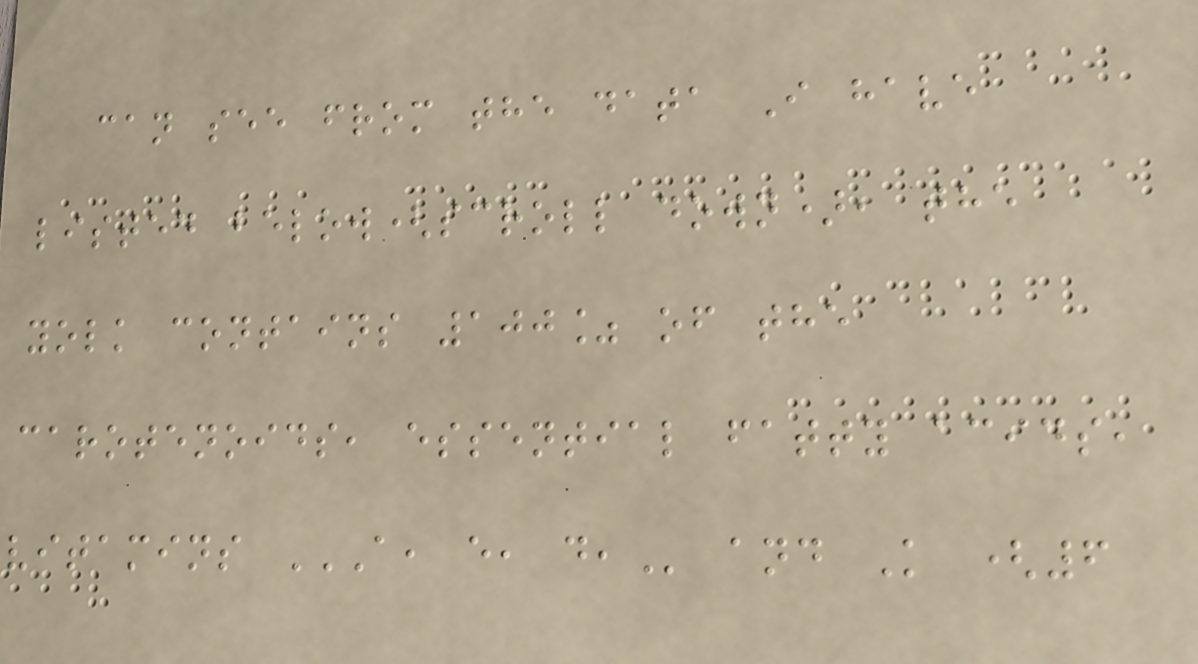can see from the data I have
listed below(scroll down), the
yolk contains 100% of the
carotenoids, essential fatty acids,
vitamins A, E, D, and K (6
